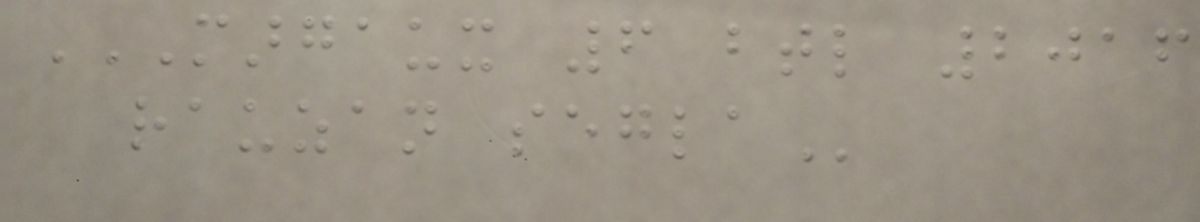MARGAUX 6 BTL 2016
RAUZAN SEGLA
